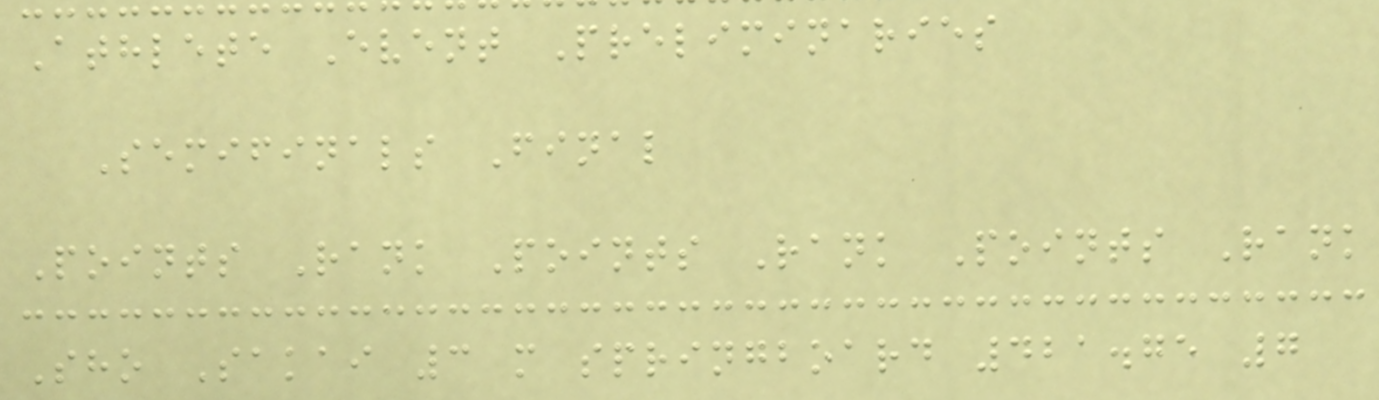Athlete Event Preliminaries
Semifinals Final
Points Rank Points Rank Points Rank
Sho Sakai 3 m springboard 421.75 7
